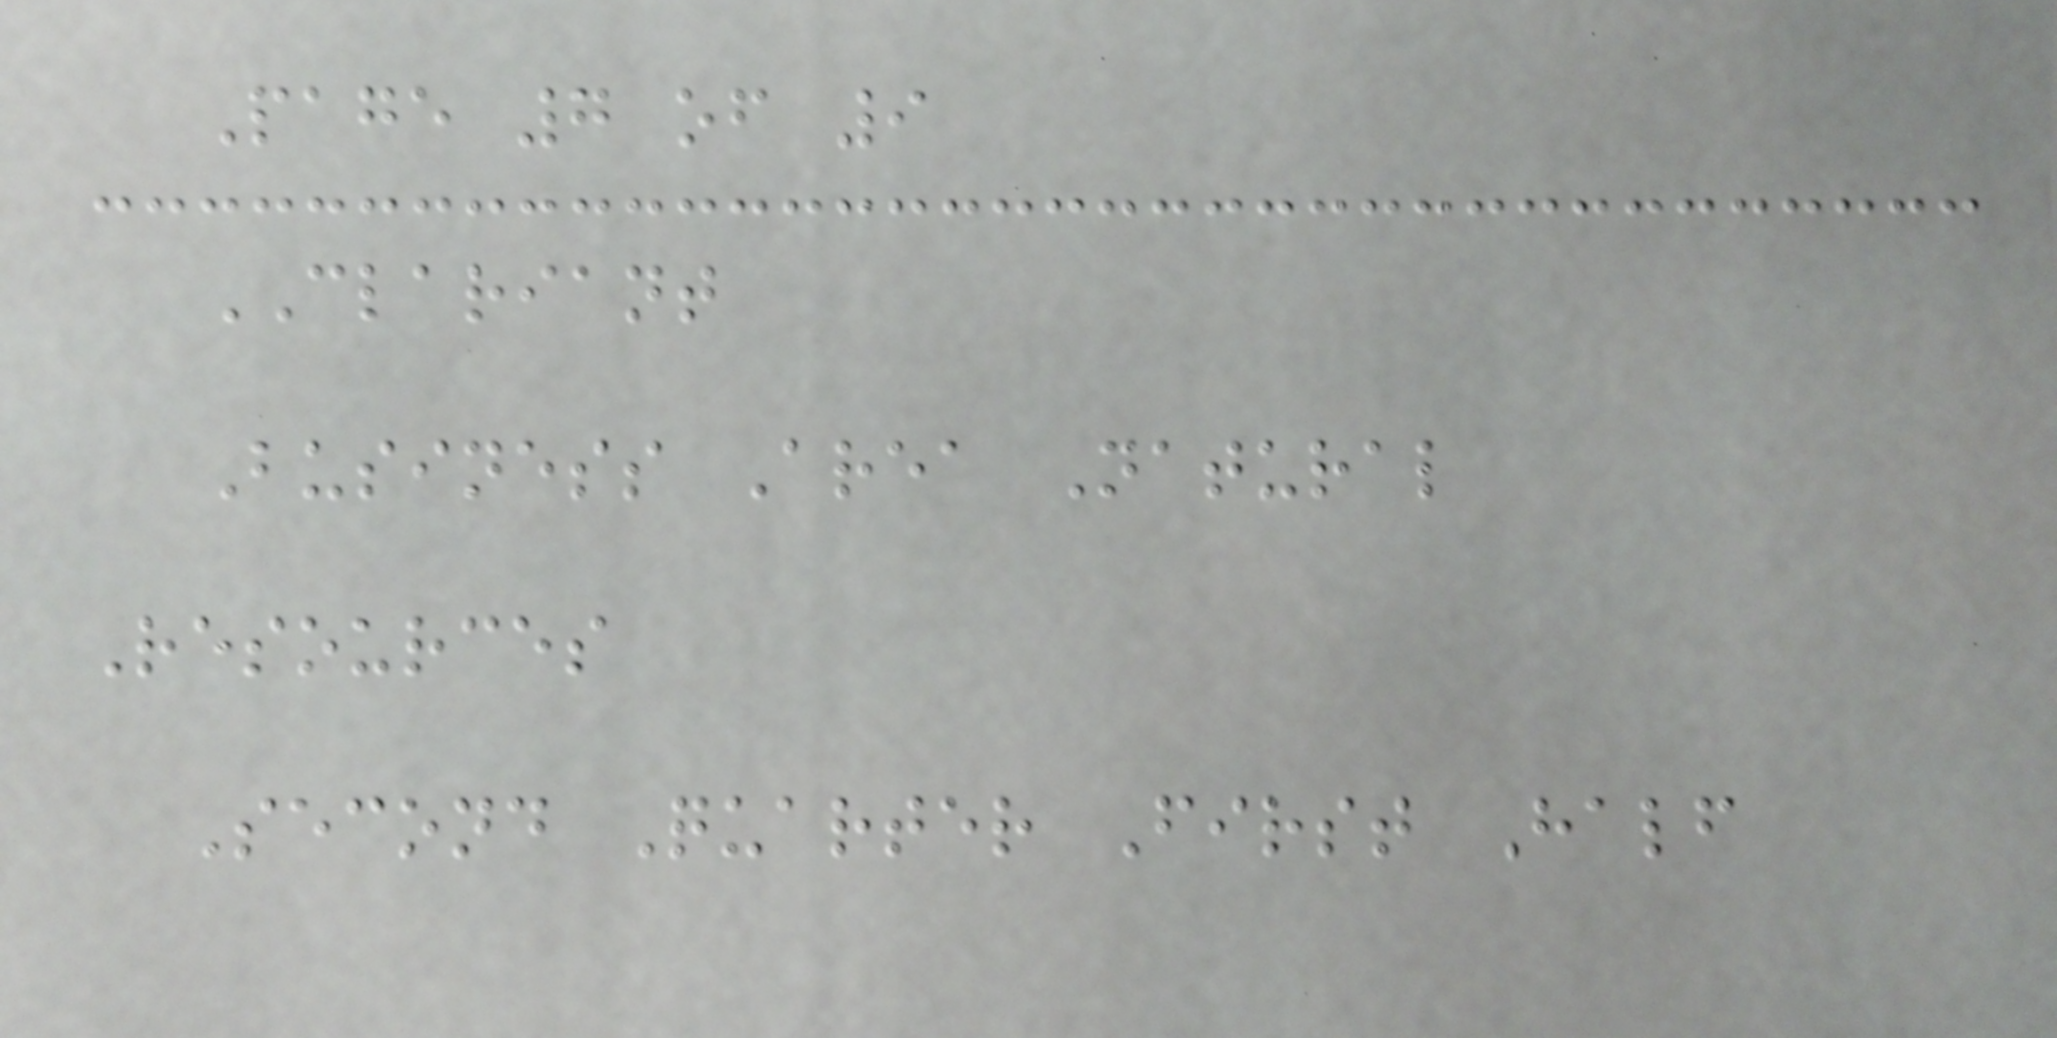Page 7 of 9
CLARIANT
Business Area Natural
Resources
Second Quarter First Half
